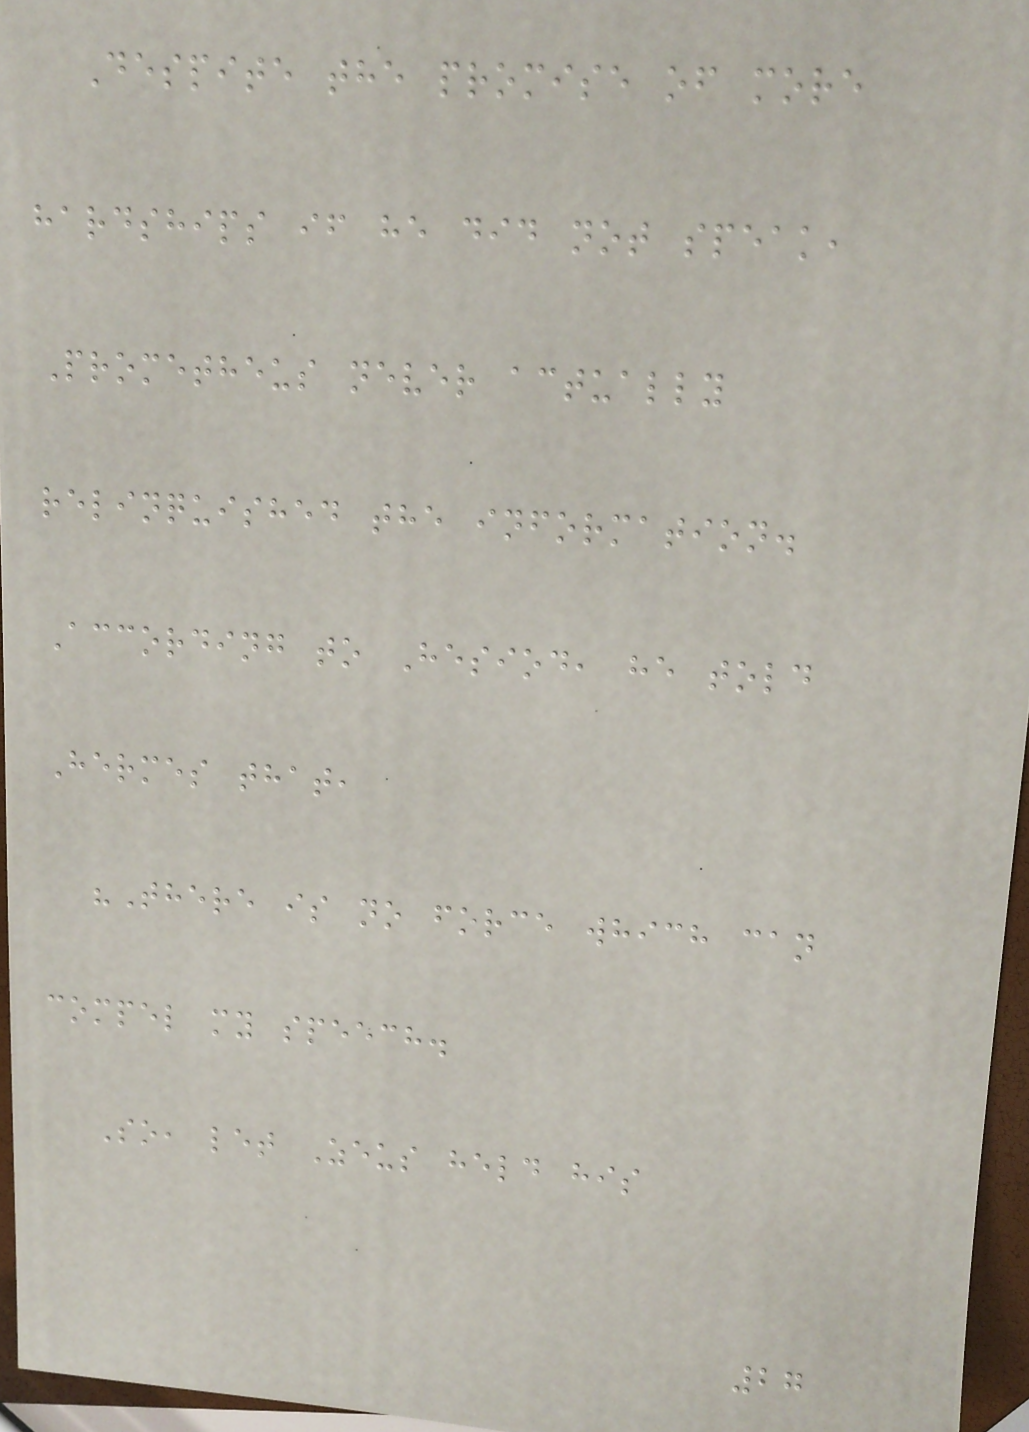Despite the promise of more
hardships if he did not speak,
Prometheus never actually
relinquished the information.
According to Hesiod, he told
Hermes that,
"There is no force which can
compel my speech.
So, let Zeus held his
27
